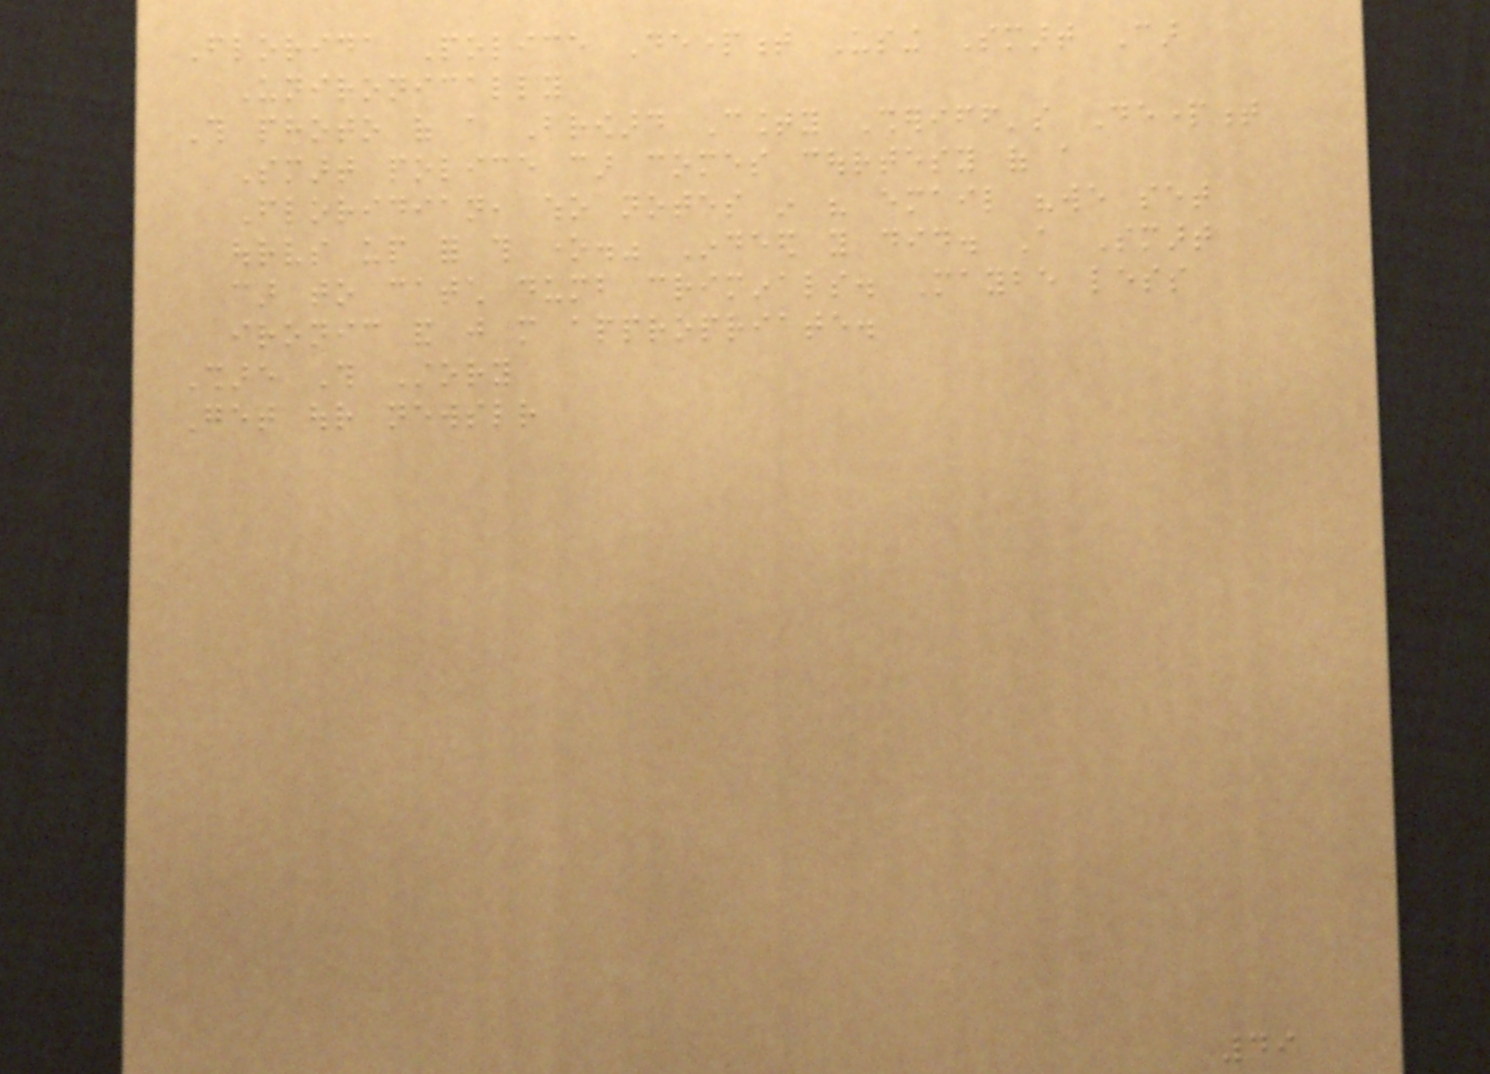Florida Police Department Using Smart Car
Unironically
This photo of a Broward County Sheriff's Department
Smart police car comes courtesy of a
Floridian, who notes in his email "we set
ourselves up for this one." Indeed you did. A Smart
car to catch dumb criminals. Maybe less
ironic and just more appropriate.
Share This Story
Get our newsletter
49
